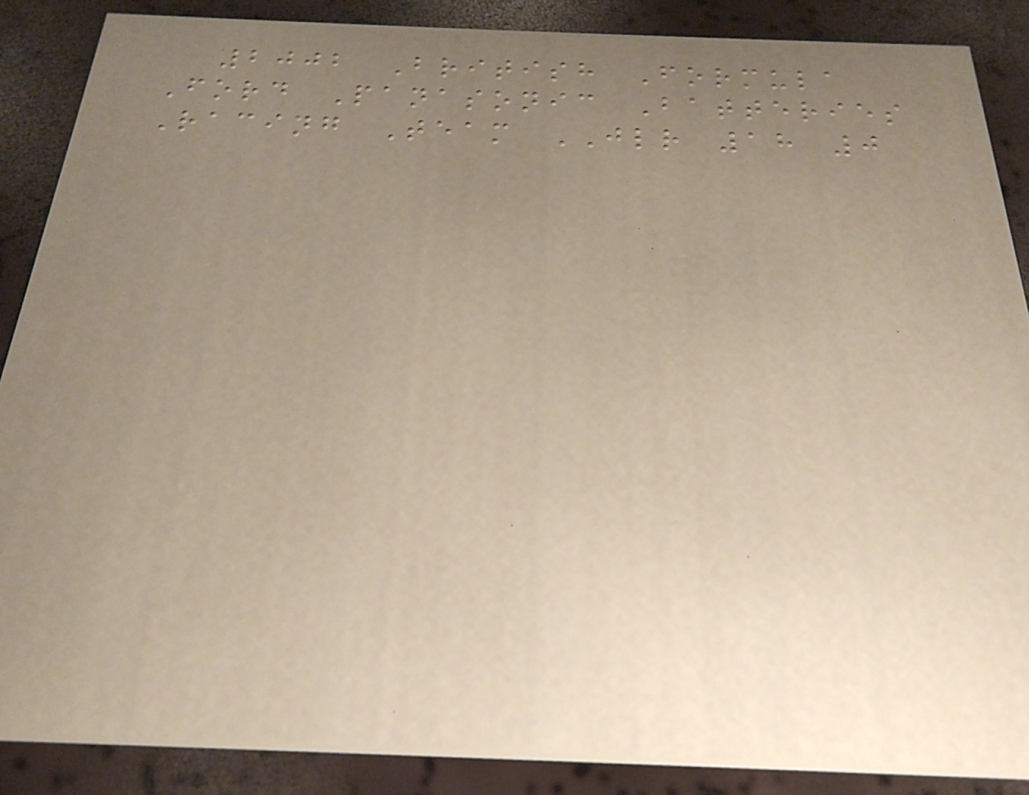2002 British Formula
Ford Panasonic Batteries
Racing Team JLR 18 0
